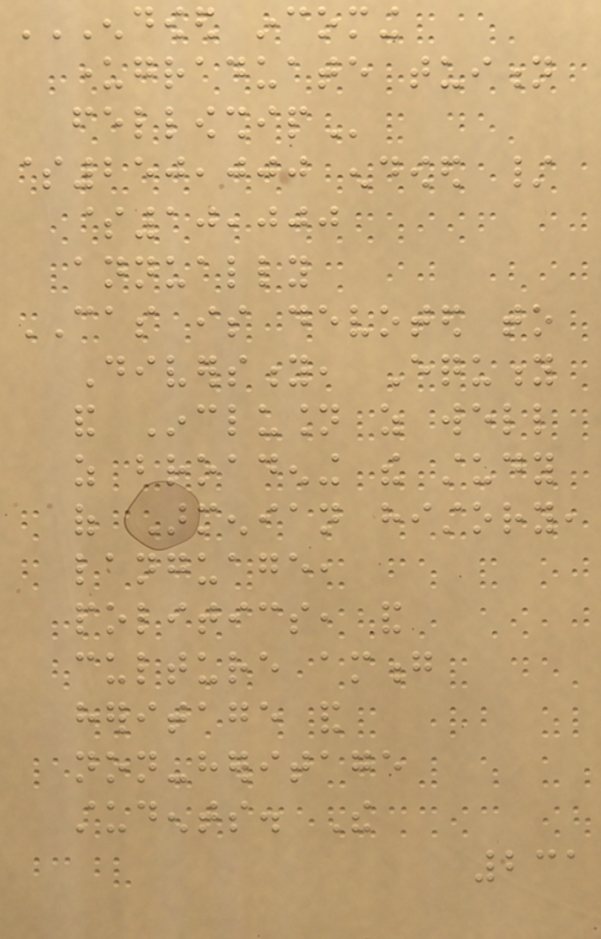ENDOWED INCOMING
UNDERGRADUATE TUITION
FELLOWSHIP
$250,000 endowed /
$10,000
annually
CAS is devoted to
Diversity, Equity
and Inclusion as well
as broadening the study
of Armenian history,
language,
politics, and
culture among
heritage and
non-heritage
students. The
231
